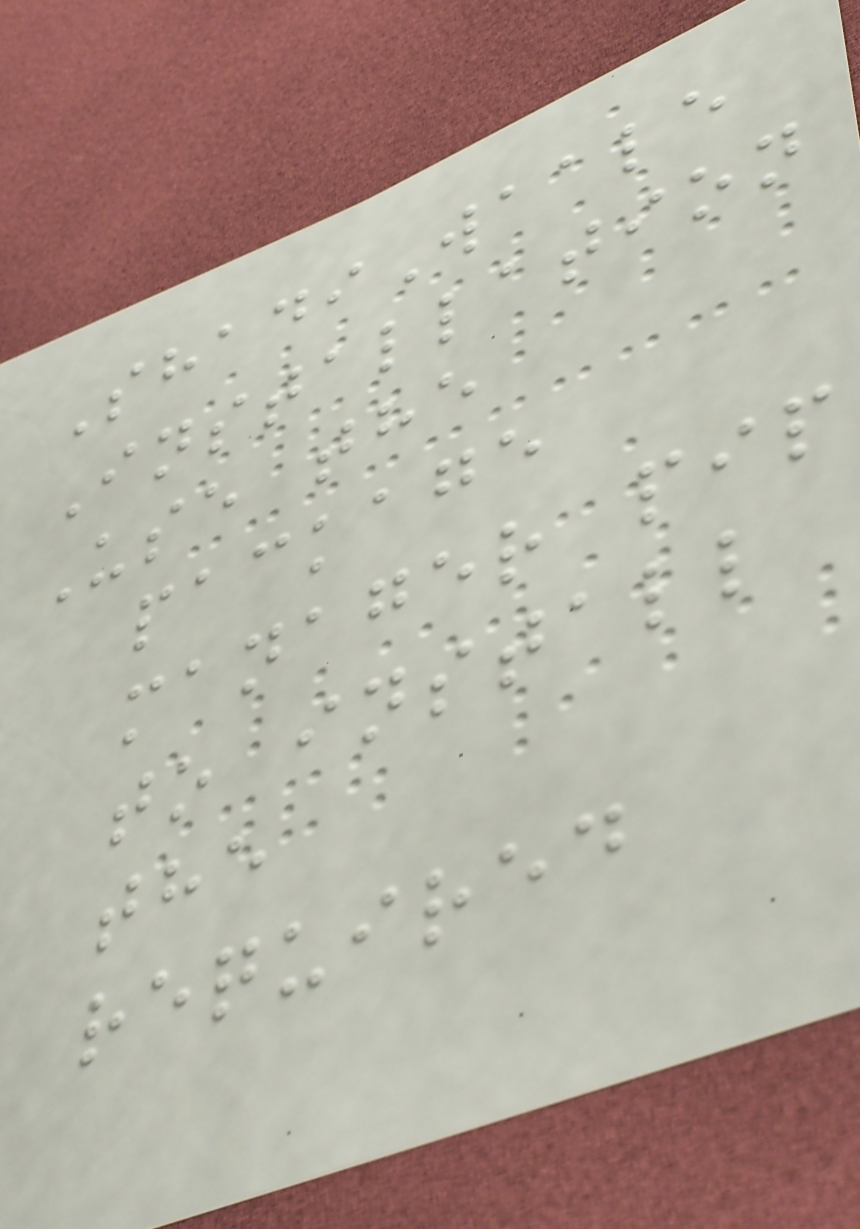ShadiWaale
Installation
Use the
package
manager pip
to install
the
required
